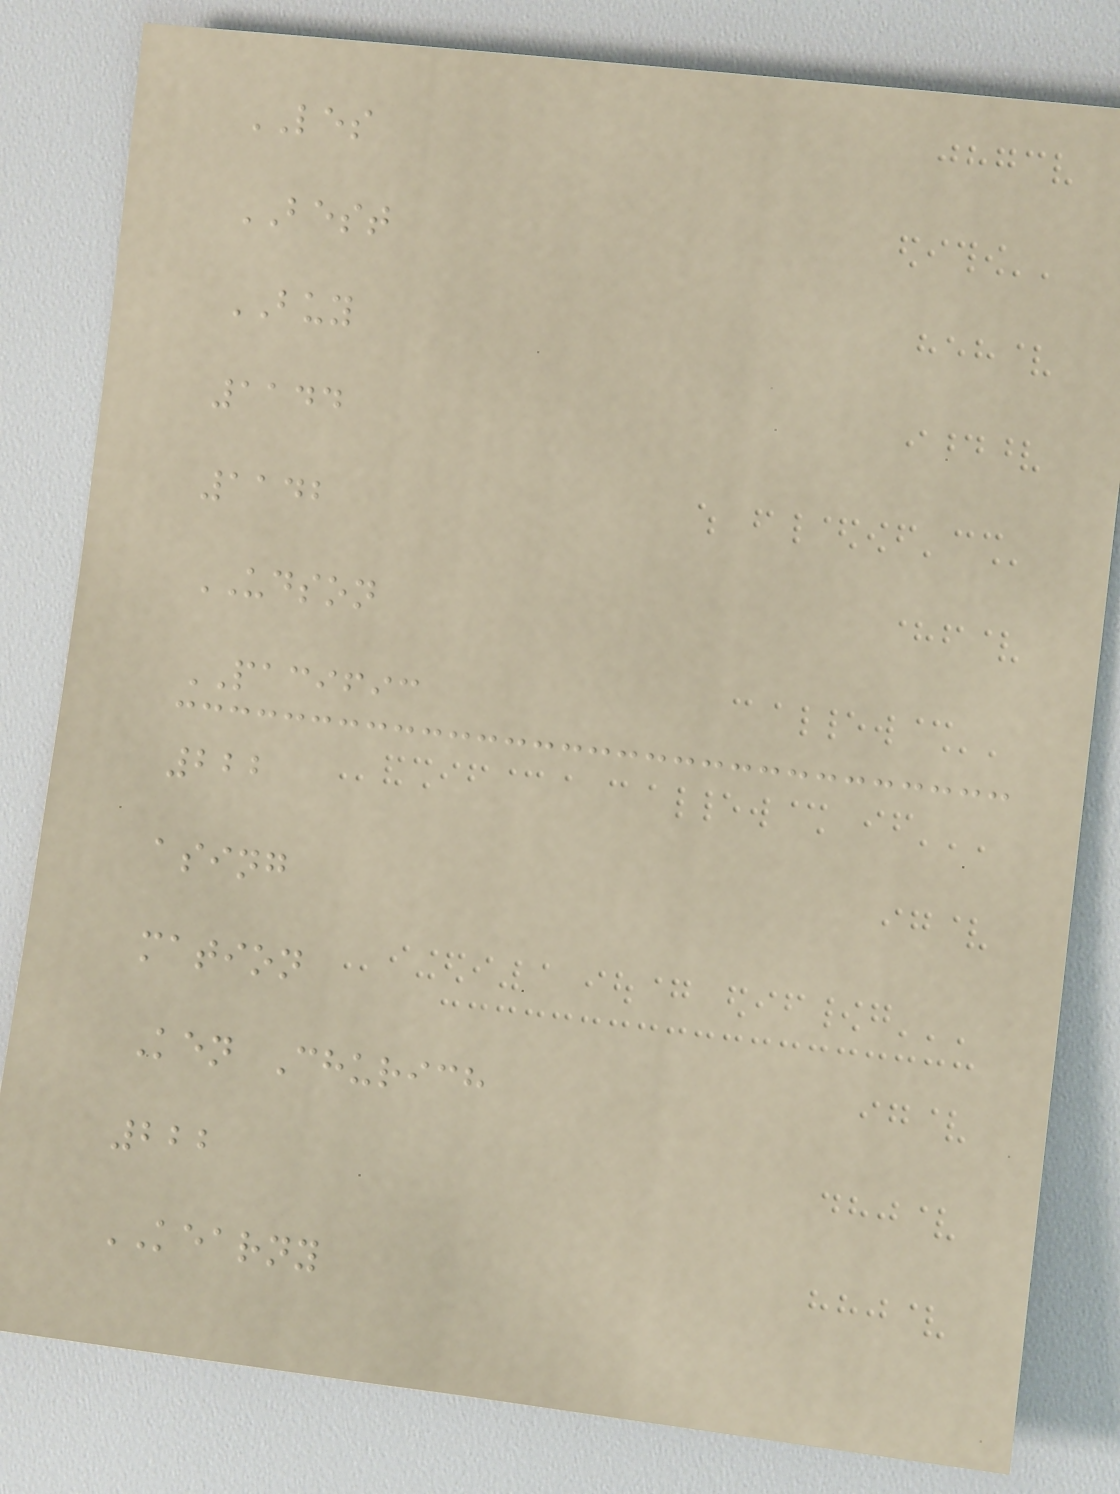LES
BEST
BUY
1144
1142
UDSON
PACIFIC
222
asing
mation
Ken Churich
222
KEARNY
